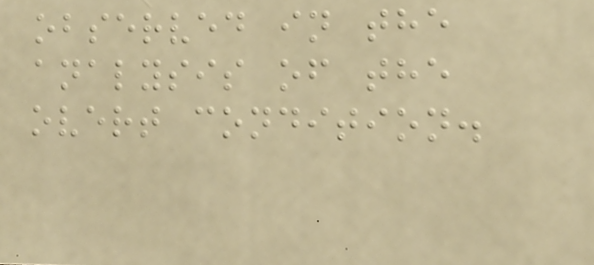observed in the
analysis of the
overt condition.
